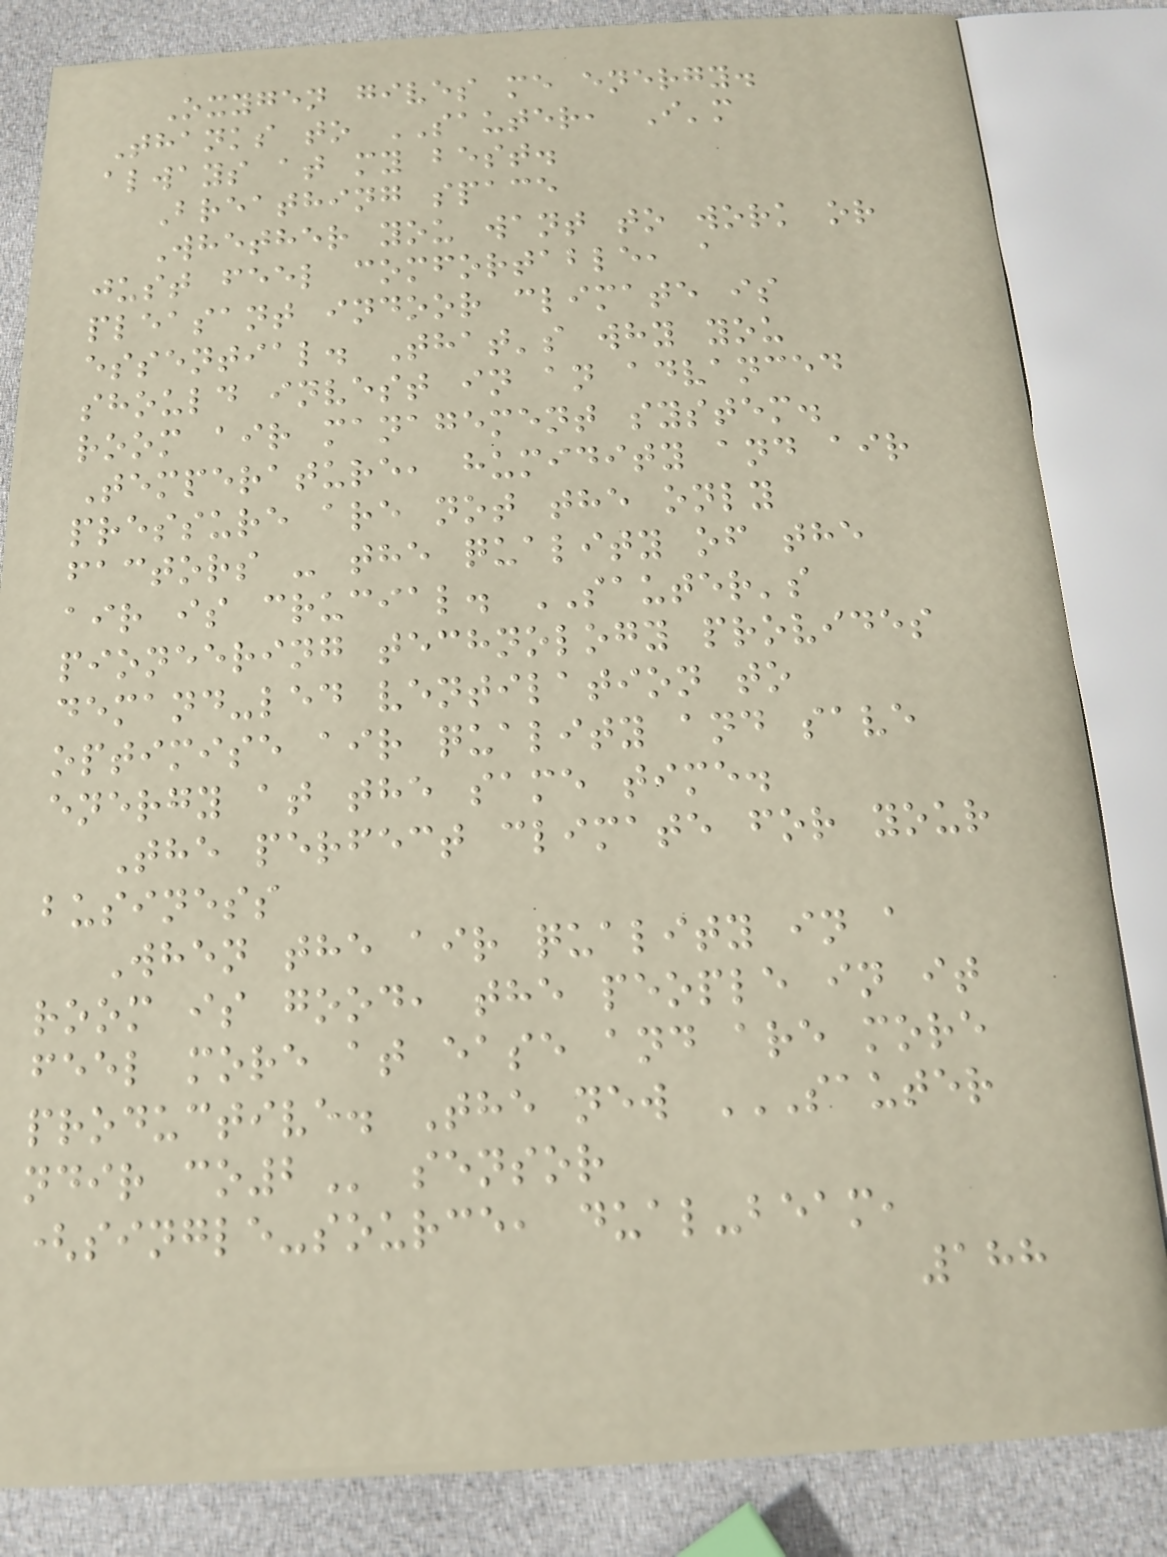Oxygen gives me energy.
Thanks to SAUTER, I'm
always at my best.
Breathing space
Whether you want to work or
just feel comfortable, a
pleasant indoor climate is
essential. That's why you
should invest in an advanced
room air management system.
Temperature, humidity and air
pressure are not the only
factors - the quality of the
air is crucial. SAUTER's
pioneering technology provides
demand-led ventilation to
optimise air quality and save
energy at the same time.
The perfect climate for your
business
When the air quality in a
room is good, the people in it
feel more at ease and are more
productive. The new SAUTER
NDIR CO2 sensor
(single-source, dual-beam,
188
